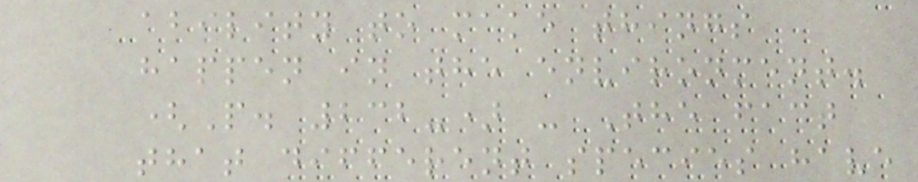ability to make things
happen in the environment.
(P. 232-) - The fact
that different species have
